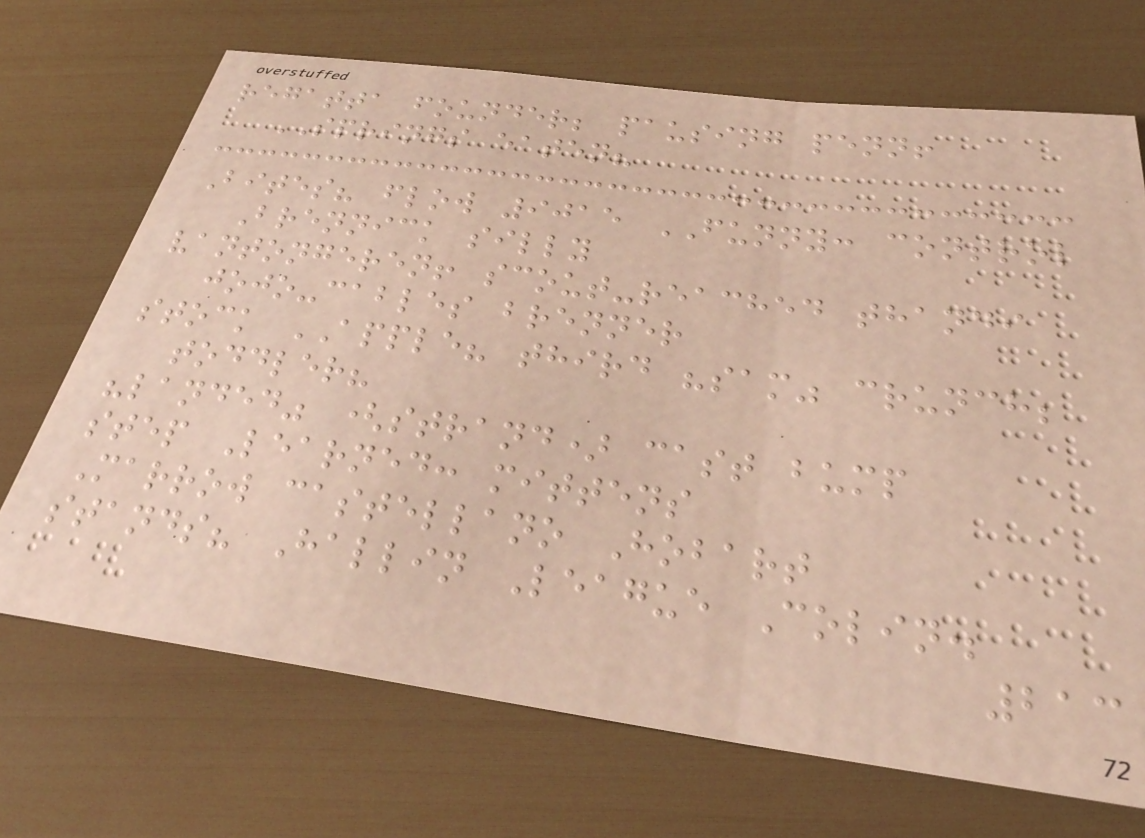regatta founder; pausing penn!
SPRINGS eaten?
Bites? flow 9015 FUNNY: control
Brennick silly
vantongeren! scout-reached thandi
jojo-cables brenner
stock APPLE? third "sam" crunch;
toddler?
"landed" (strand) cast bump
step Learned: mittens
Marrow castellano Hobart
stands? Hallin League Colin.
213
